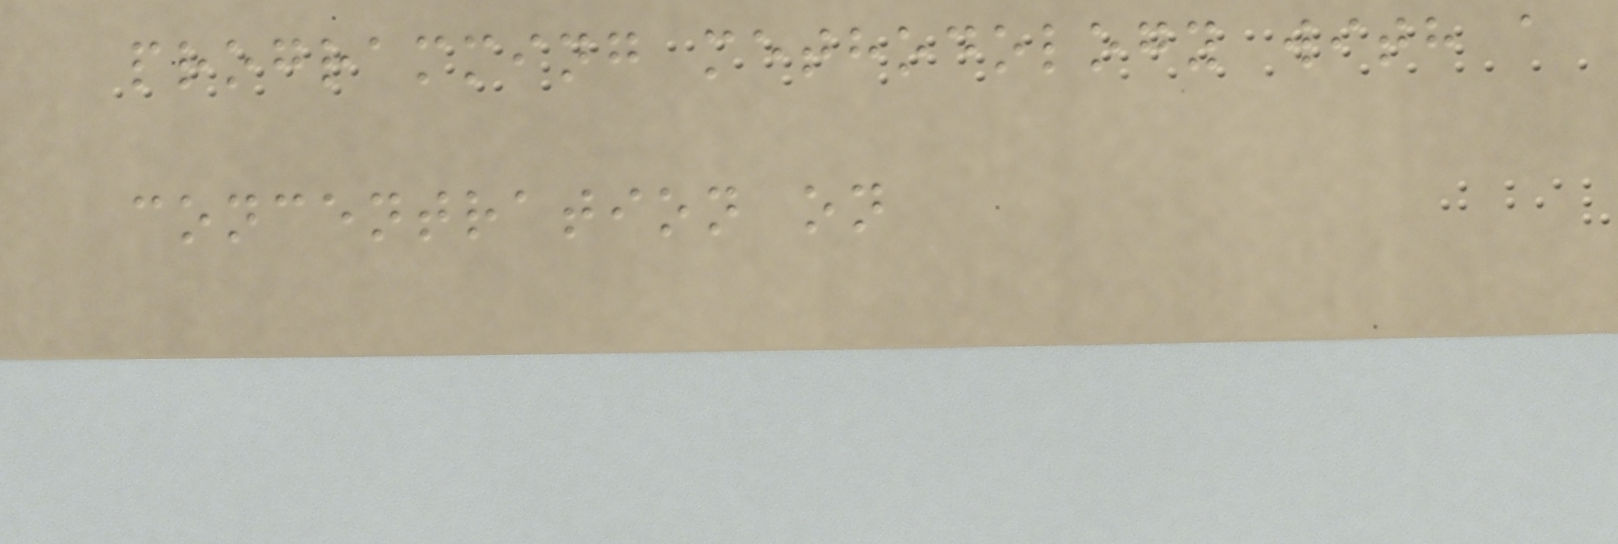programming methodology with a
concentration on
